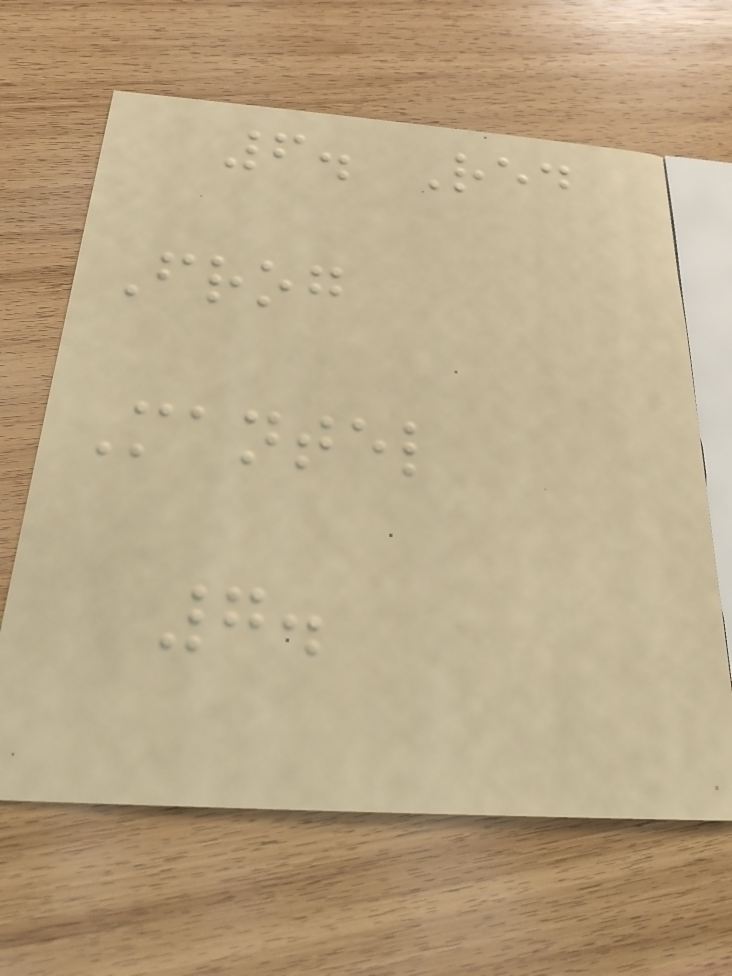6. Red
Frog
Mantel
7.
